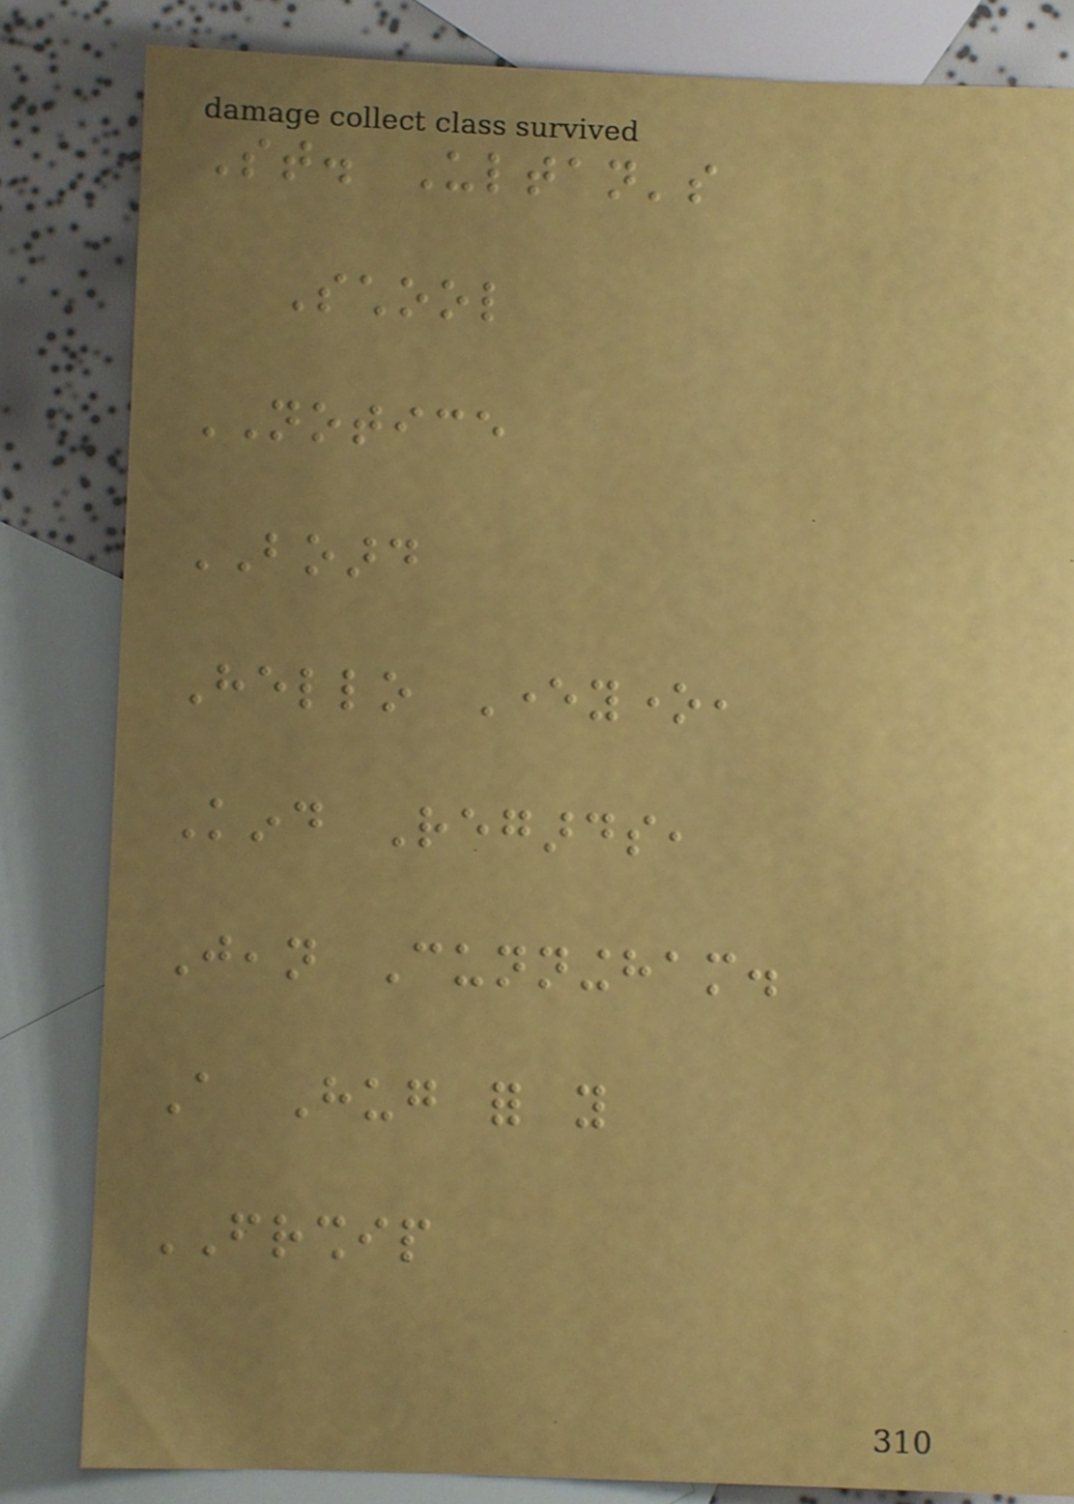St. Ultan's
School
NOTICE
BOARD
Hello Everyone,
Kind Regards,
Jean Cunningham.
A Hug for you
FRIENDSHIP
